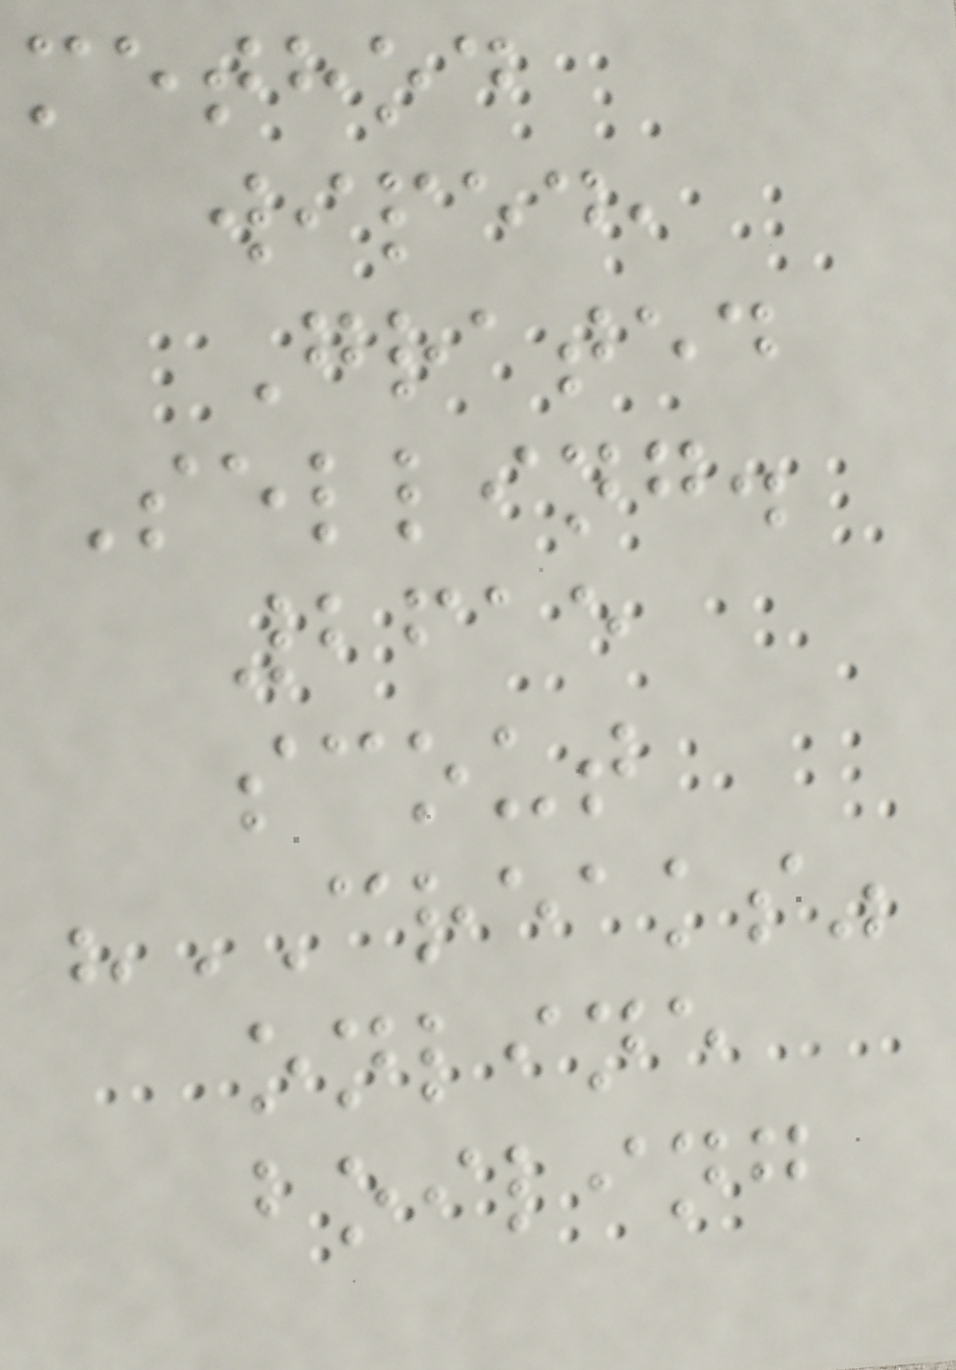method
wiped,
Grated
Selling.
2615
scout
"CREAKS"
online
boiling
